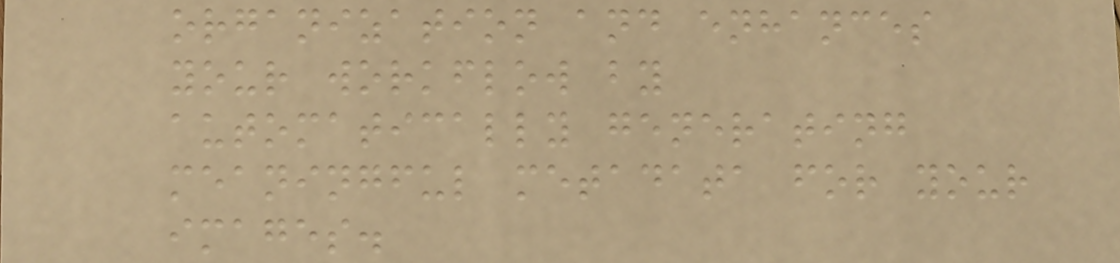organization and enhances
your workflow by
automatically generating
meaningful metadata for your
images.
